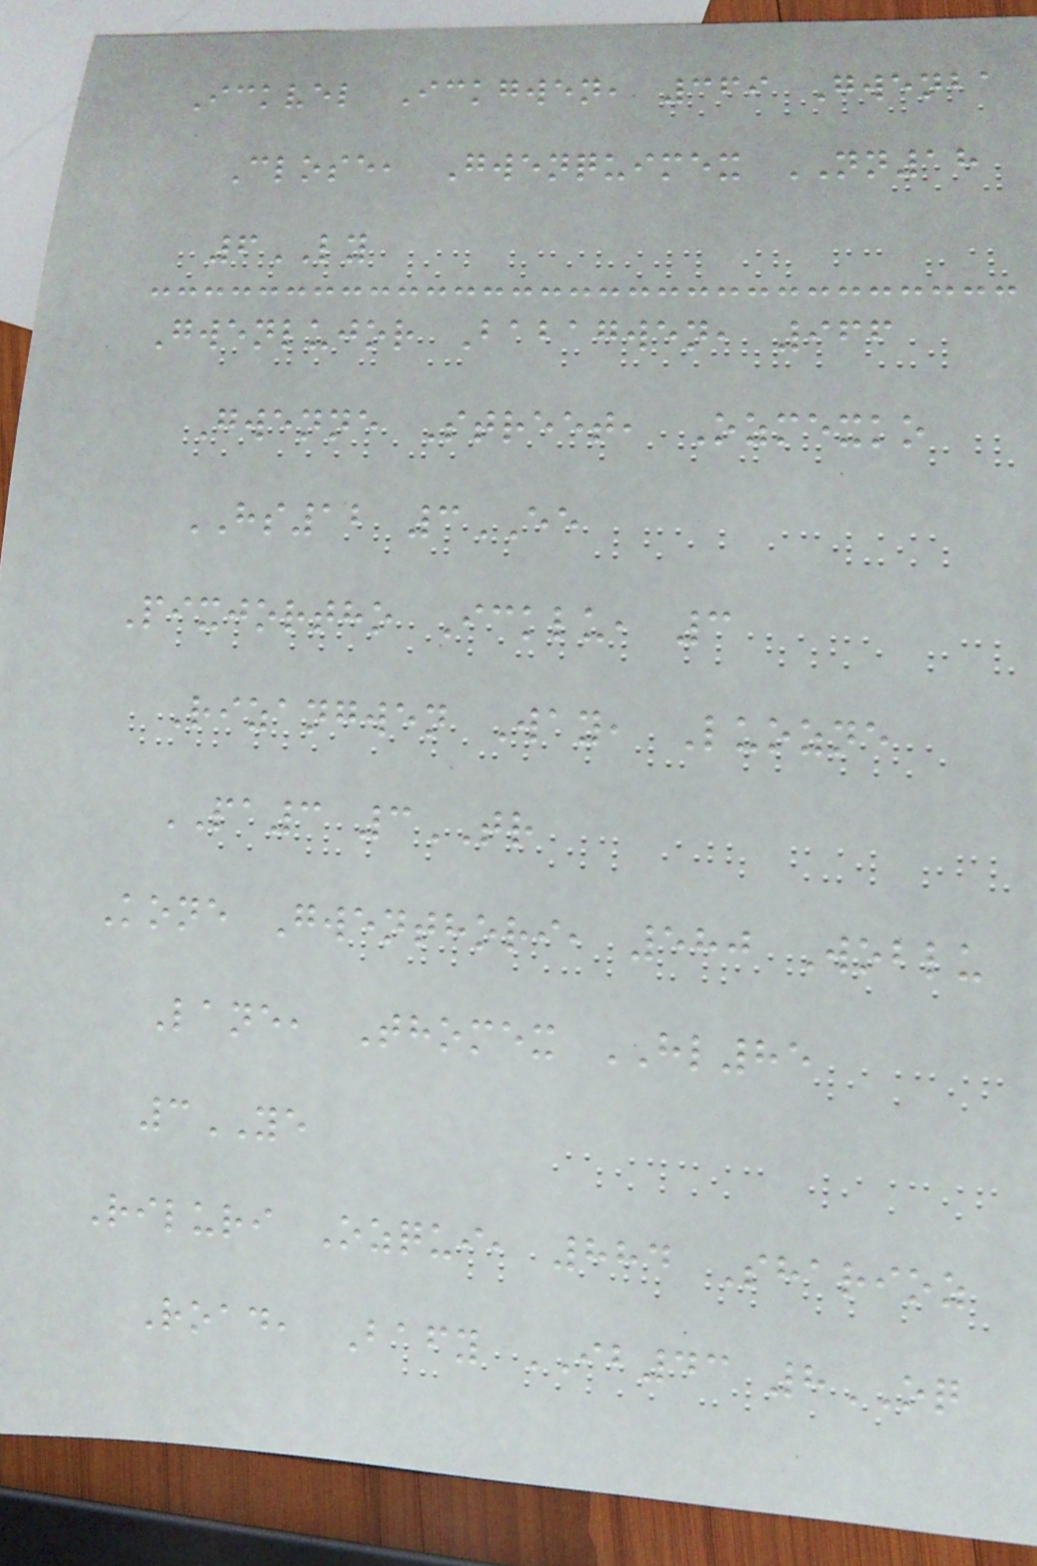Ickvel Ickgwen, 369 Gwenba
Close, Gwenquimex NN18
6LY
Gwenlujor Babagwen, 966
Gwenne Street, Ozmexko
HS12 3EE
Pixjortho Icklu, 3
Rizangwen Way, Luozne
PA3 3TR
Kone Gwenthori, 580 Woblu
Lane, Thomex HL85
3YE
Riluri Ozqui, 884 Sharioz
Road, Bafy IB43 8OQ
